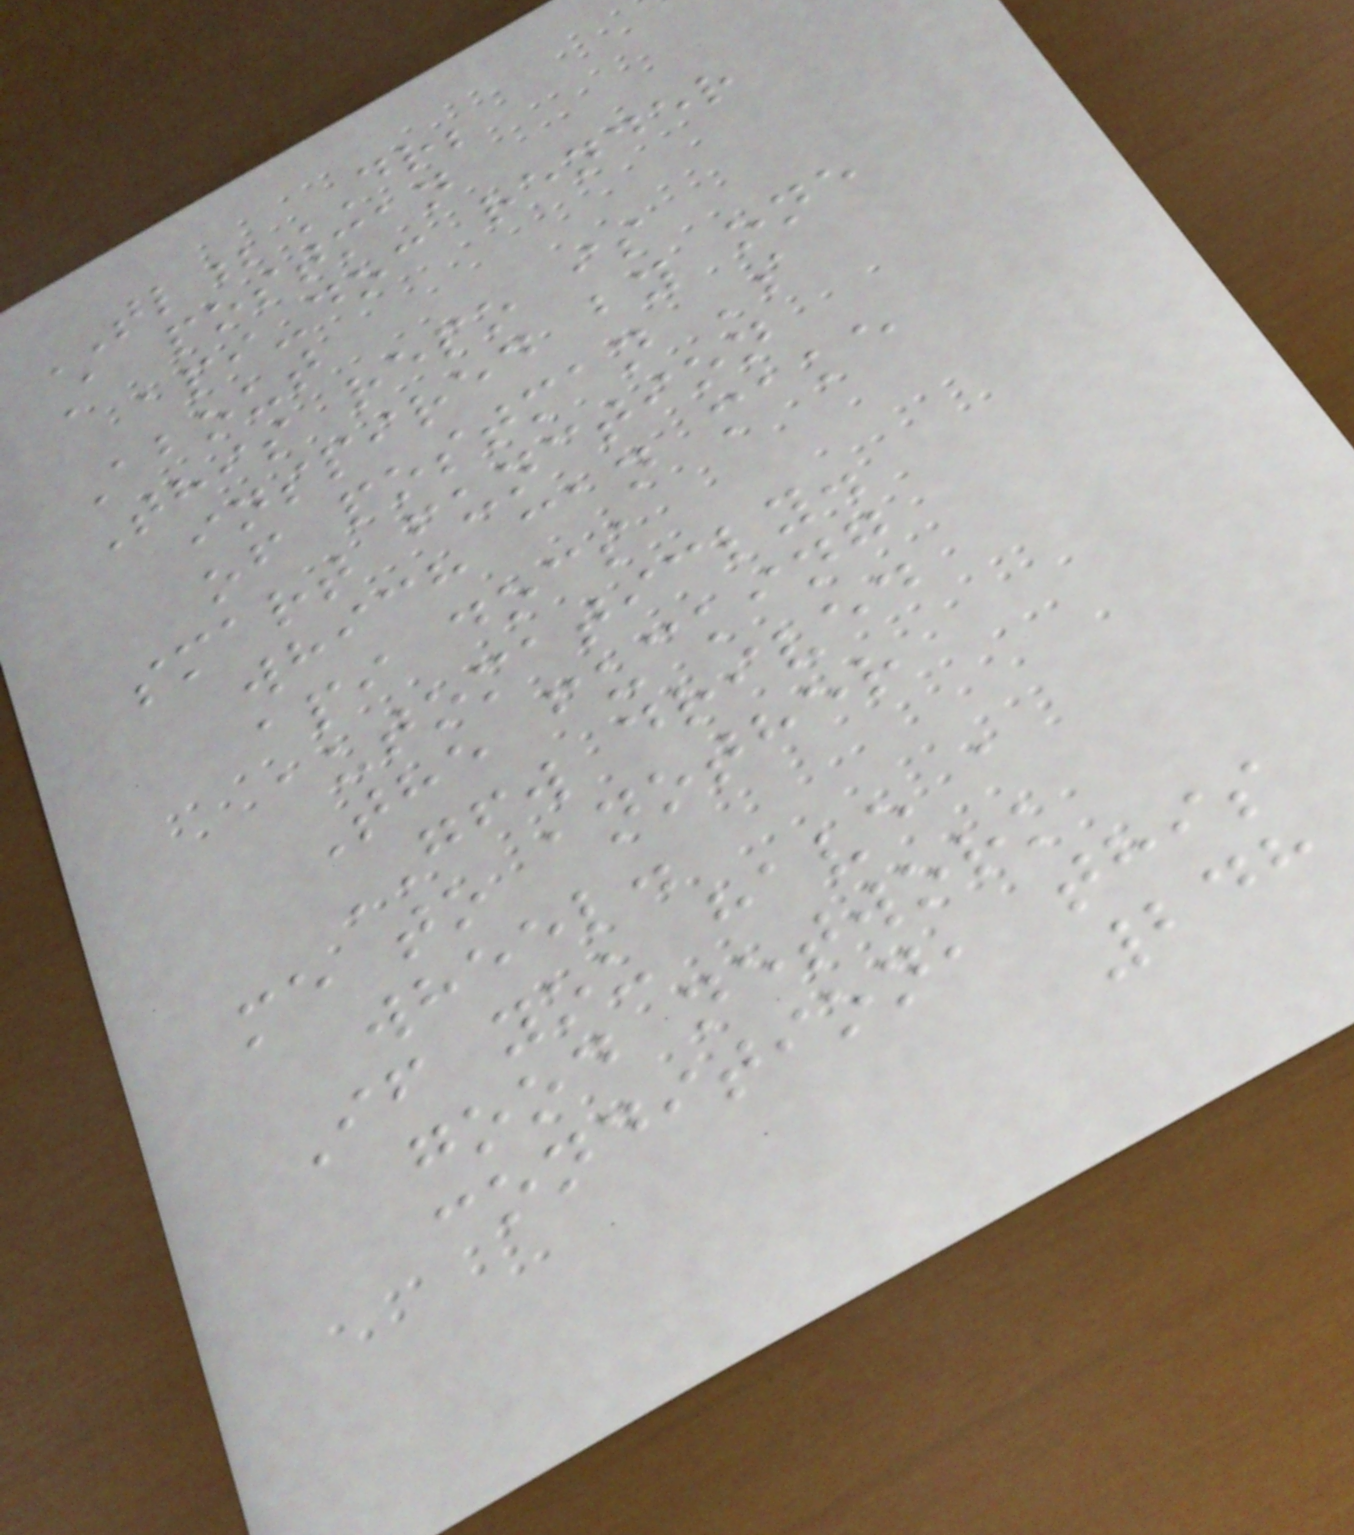TL;DR;
A postman
api-doc render
About
This repo is
inspired by one
of postman 's
smart function
which can make
api docs
automaticly.
The fucking
GFW drived
me to another
wheel.
If you have a
good network
condition, this
248
